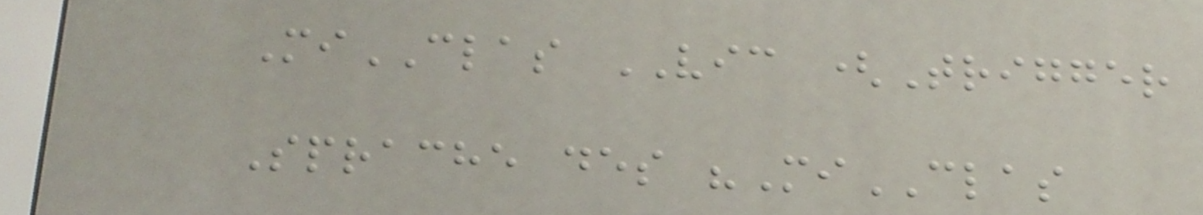MiCLAS VIC (Trigger
Sprache des "MiCLAS
